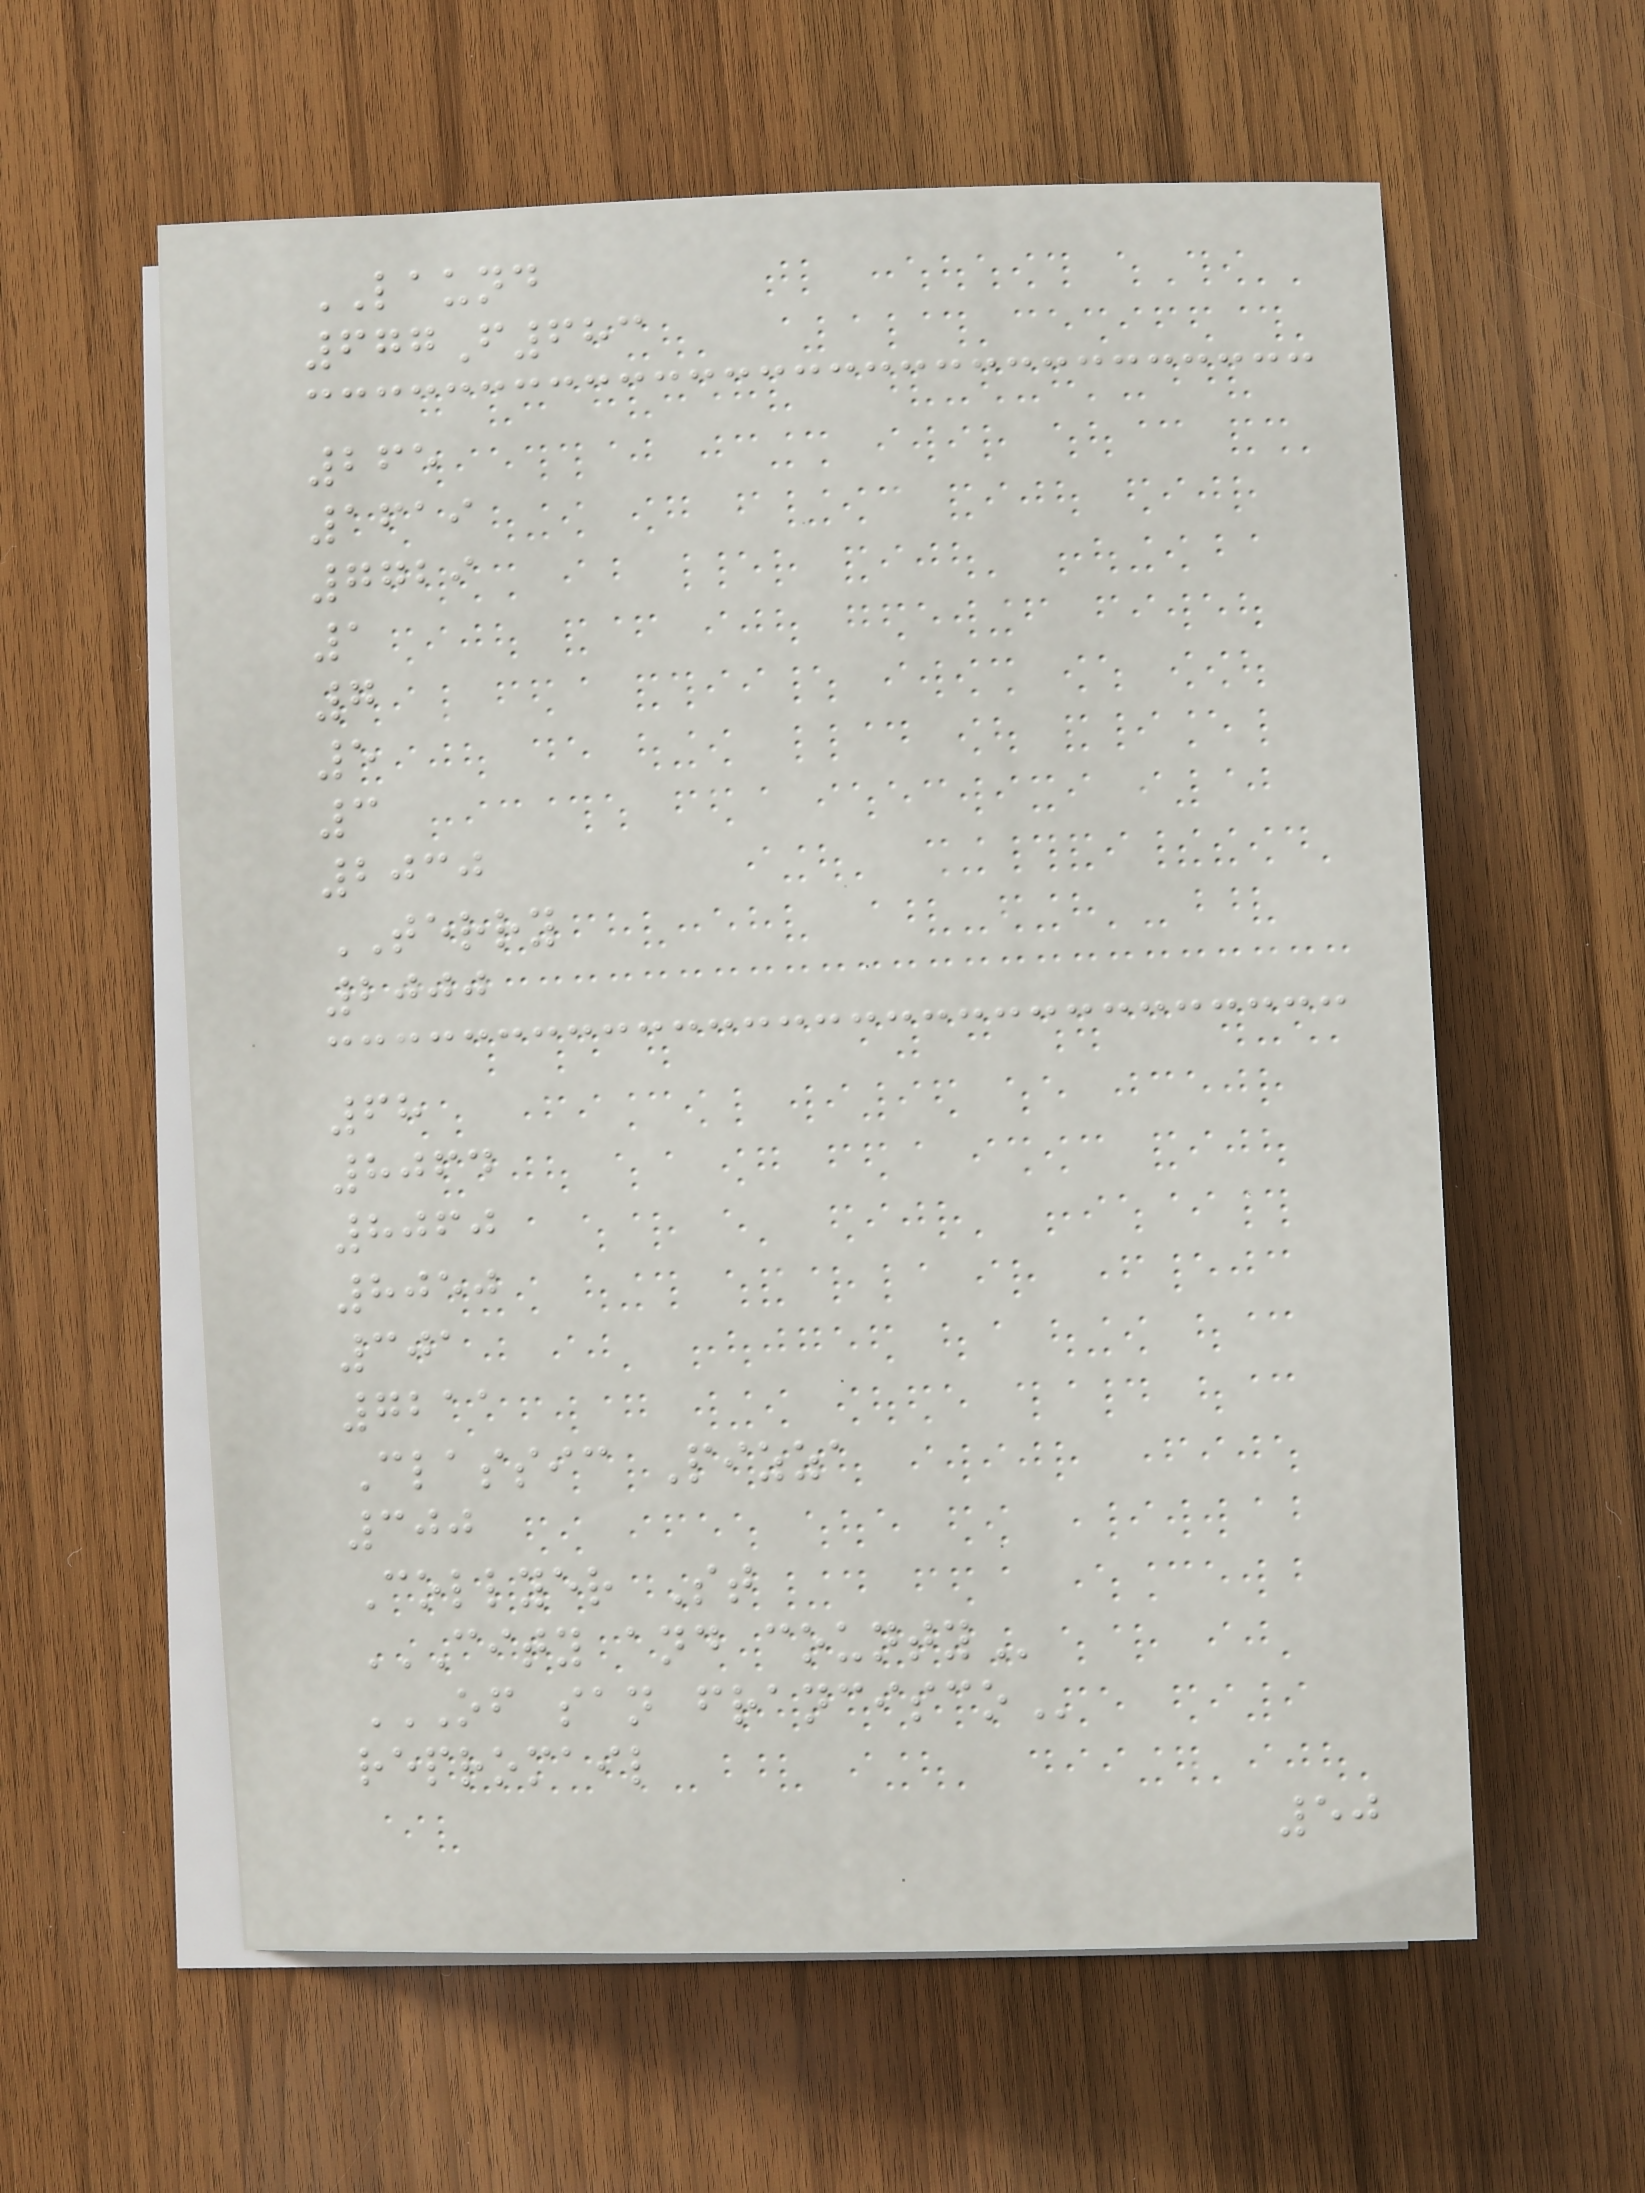LAUND
677F683
265
1619
7729
1
7
5
3
2030
TERRY
2000
68
8064
8060
8050
301
7211
Classic Pizza
300
Collyer St
CITY AND COUNTY
OF SAN FRANCISCO
repromail
50
